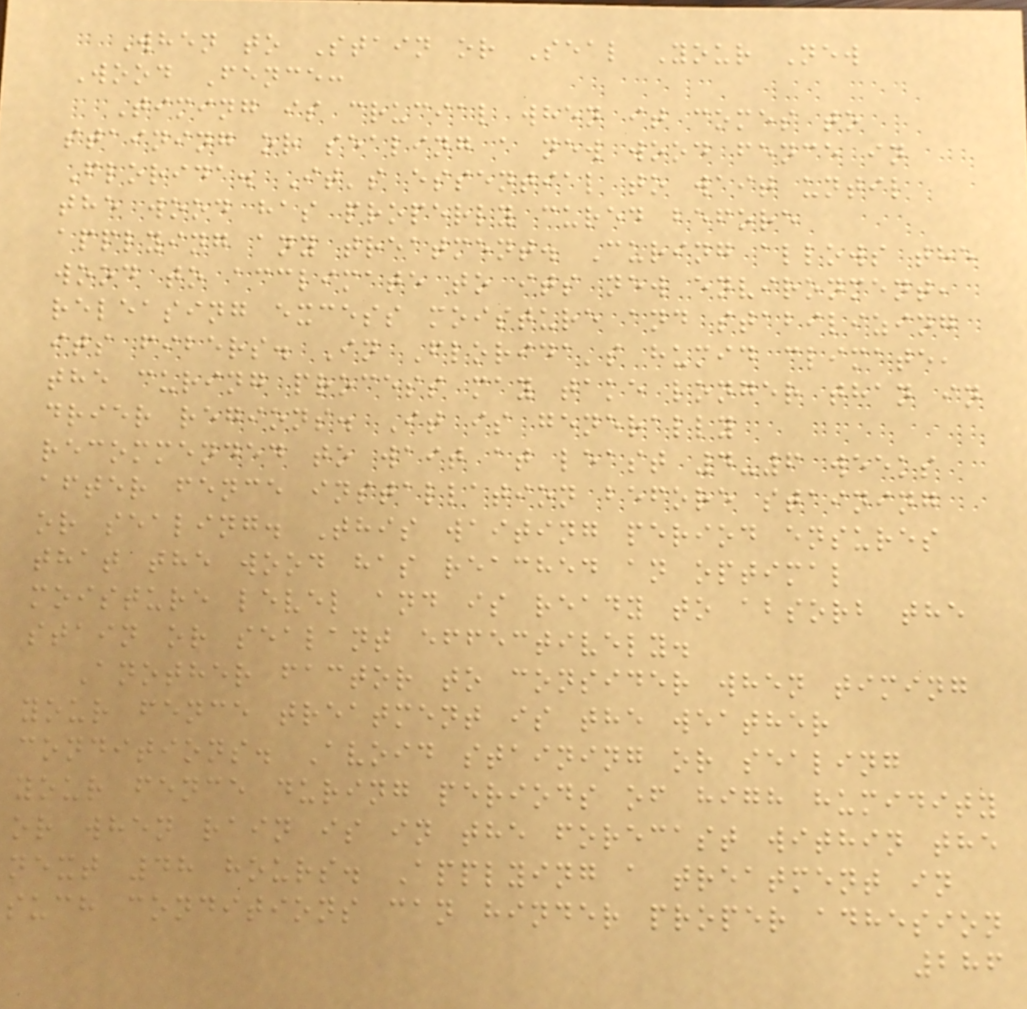When to Stain or Seal Your New
Wood Fence:
Timing is crucial when it comes to
staining or sealing a new wood fence in
Florida. It's essential to wait until
the wood has properly cured before
applying any treatment. Curing allows the
wood to acclimate to its new environment,
releasing excess moisture and stabilizing
its fibers. In Florida's humid climate,
the curing process may take longer than in
drier regions. It is generally
recommended to wait at least 4-6 weeks
after fence installation before staining
or sealing. This waiting period ensures
that the wood has reached an optimal
moisture level and is ready to absorb the
stain or sealant effectively.
Another factor to consider when timing
your fence treatment is the weather
conditions. Avoid staining or sealing
your fence during periods of high humidity
or when rain is in the forecast within the
next 48 hours. Applying a treatment in
such conditions can hinder proper adhesion
286
